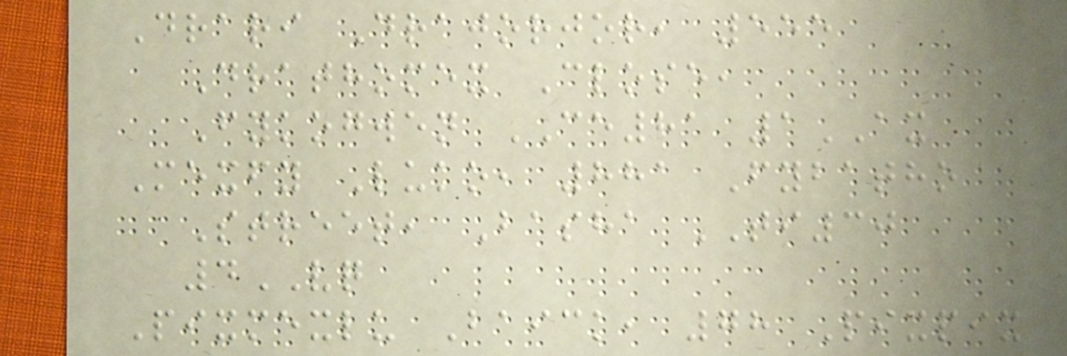Drari Drajorjor, 555
Drathomex Close,
Fykogwen CE81 1AX
Mexfy Luko, 881 Fybatho
Street, Basha TI30
4VQ
Pixmexlu Baick, 78 Pixpix
